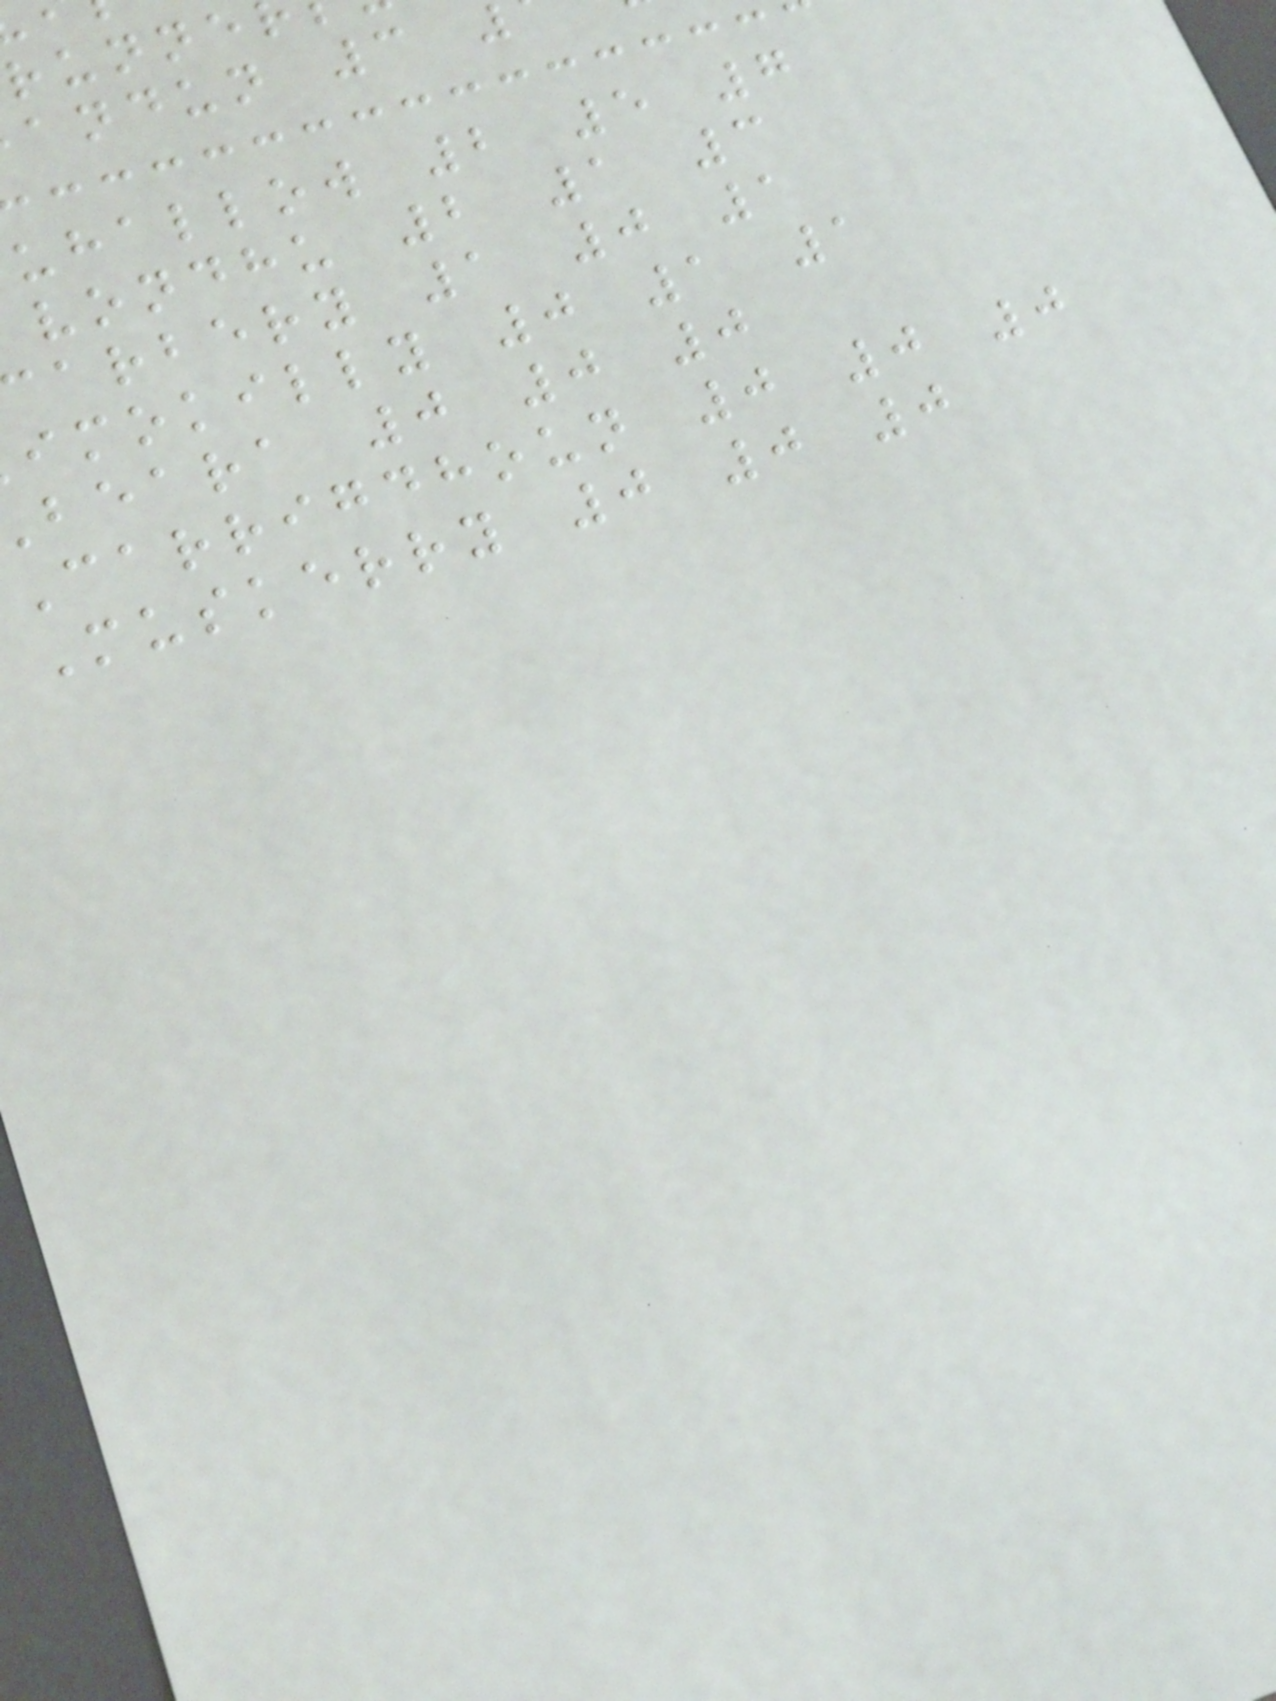andun 3
uhallow 2 5 7
vondhu 2 1 3
arbery 1 0 1
imokilly 0 1 1
beara 0 0 0
Carrigdhoun 0 0 0
Muskerry 0 0 0
